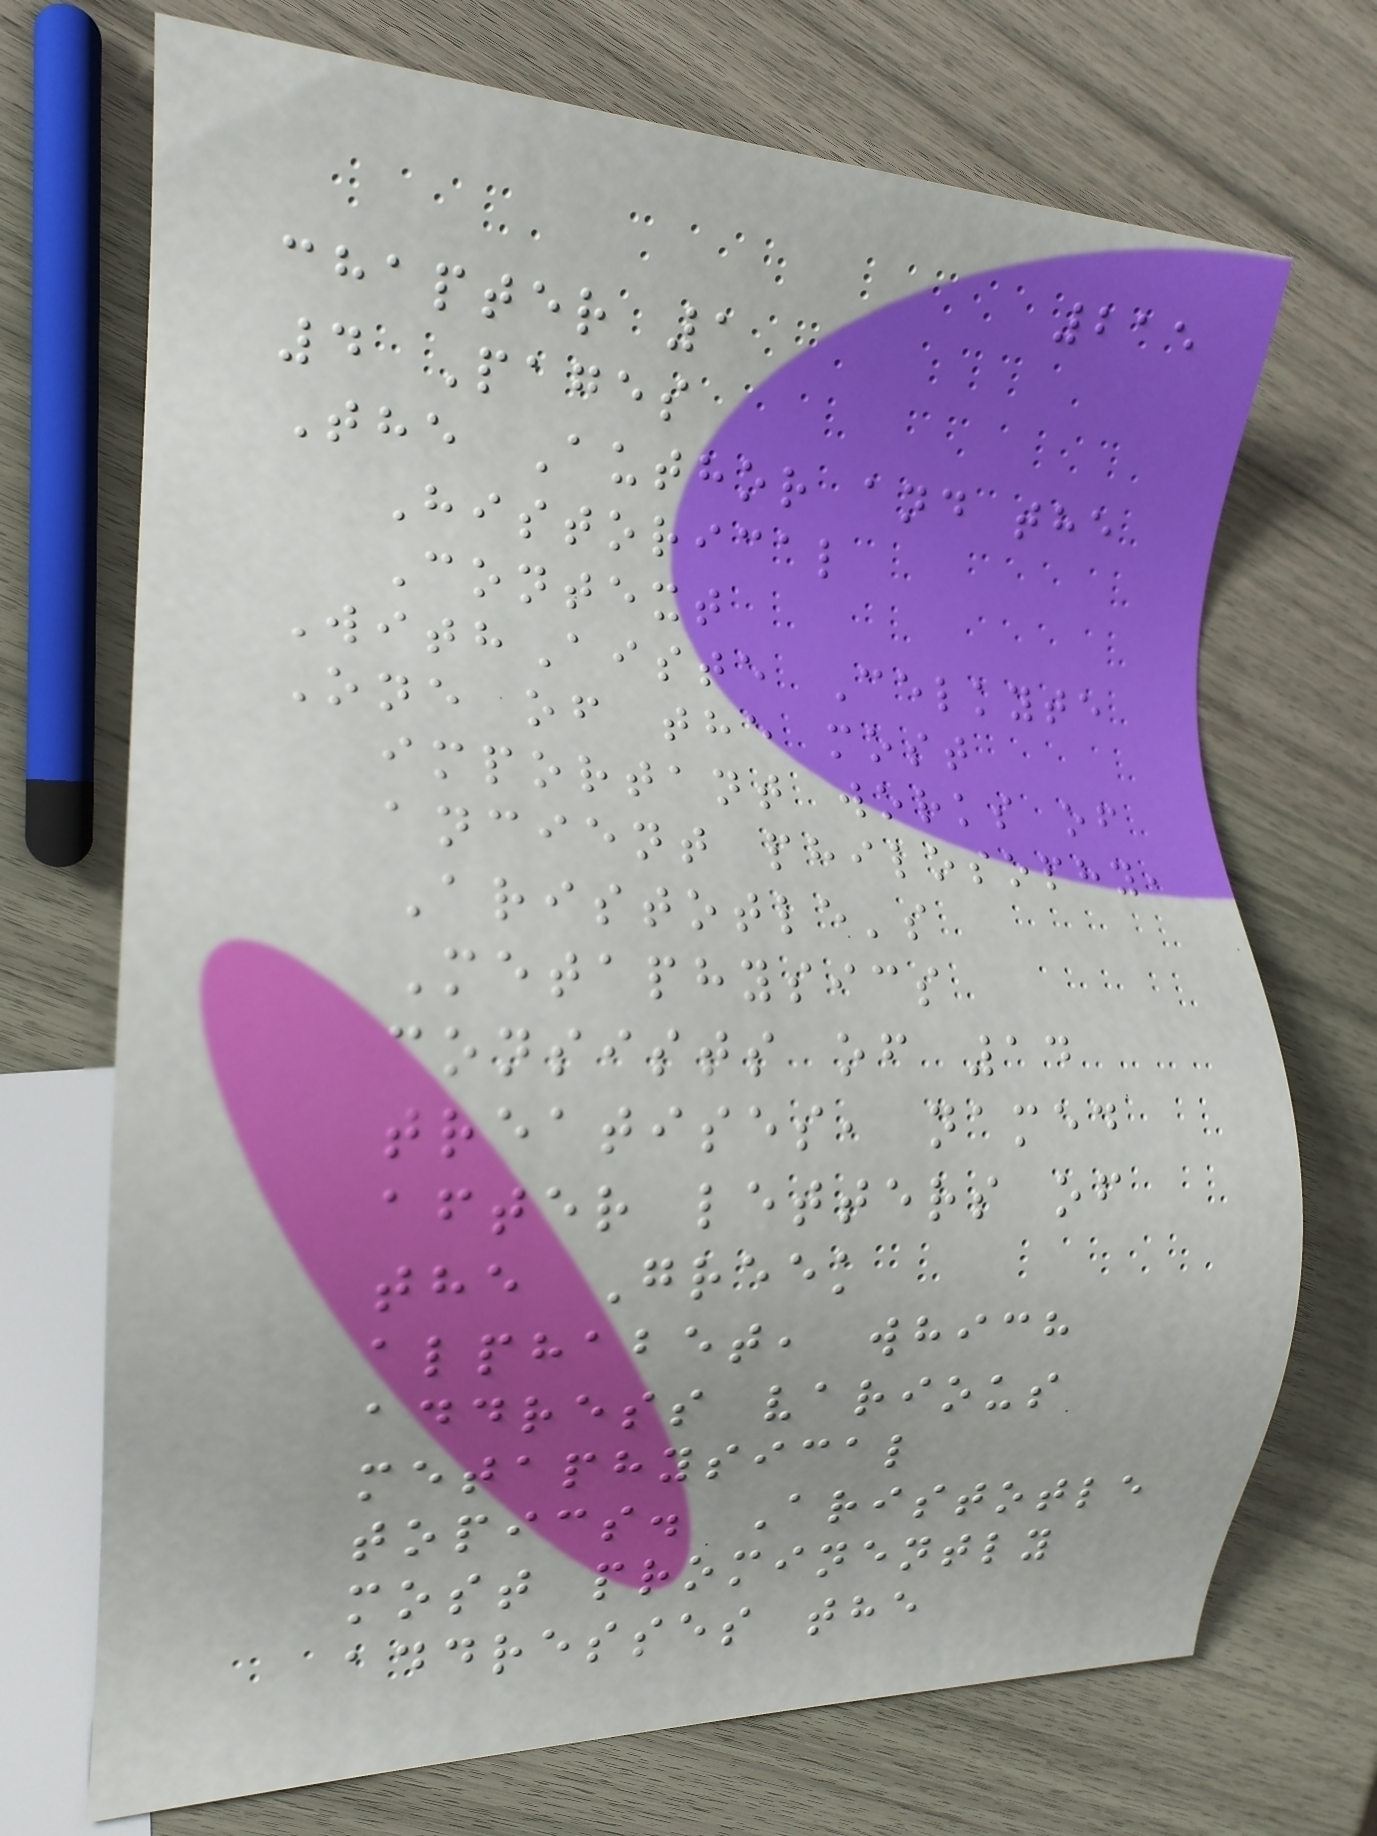215
chapter 1
4 Pages
The Author and the
Historical
Context
WithAiste Celkyte
One of the most
important works of
ancient philosophy,
Aristotle's
Metaphysics
consists of 14
treatises, named
after letters of
the Greek
alphabet, which
address various
metaphysical
topics. Aristotle
most prominently
addresses the
